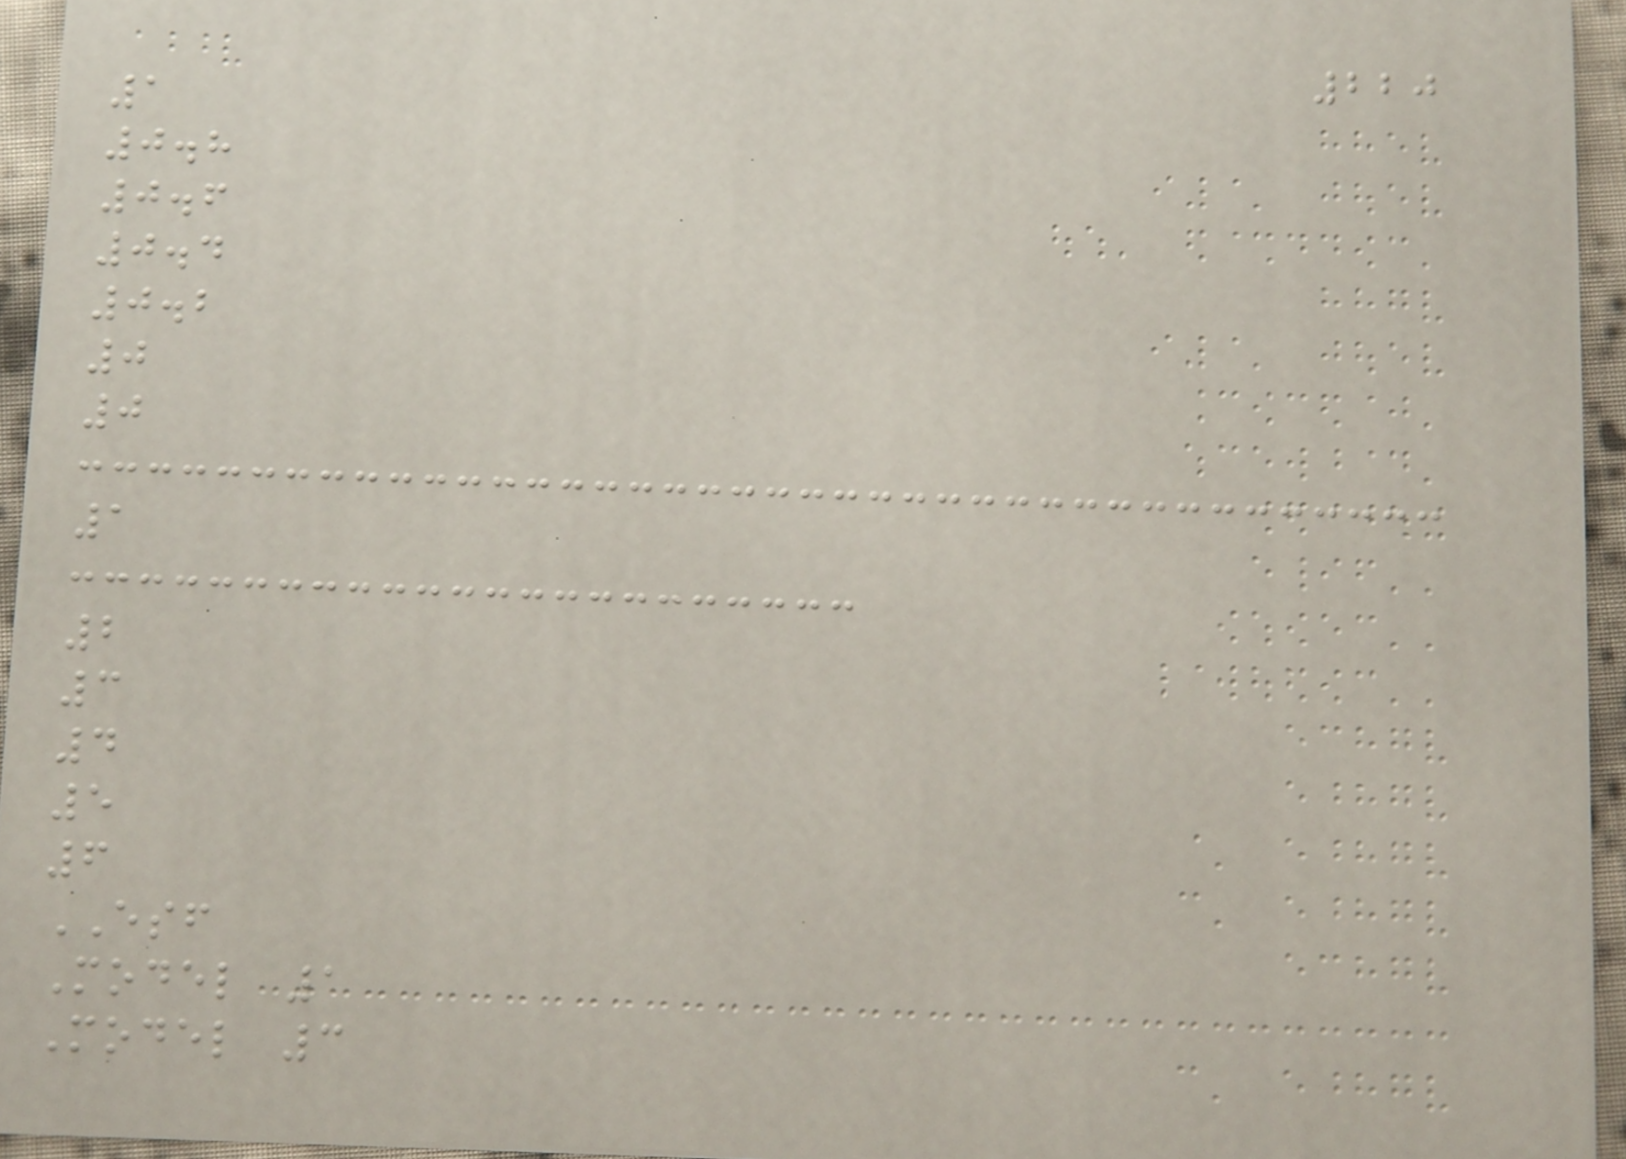220
1
0.8
0.6
0.4
0.2
0
0
1
2
3
4
5
6
ESF
Model 1
Model 3
